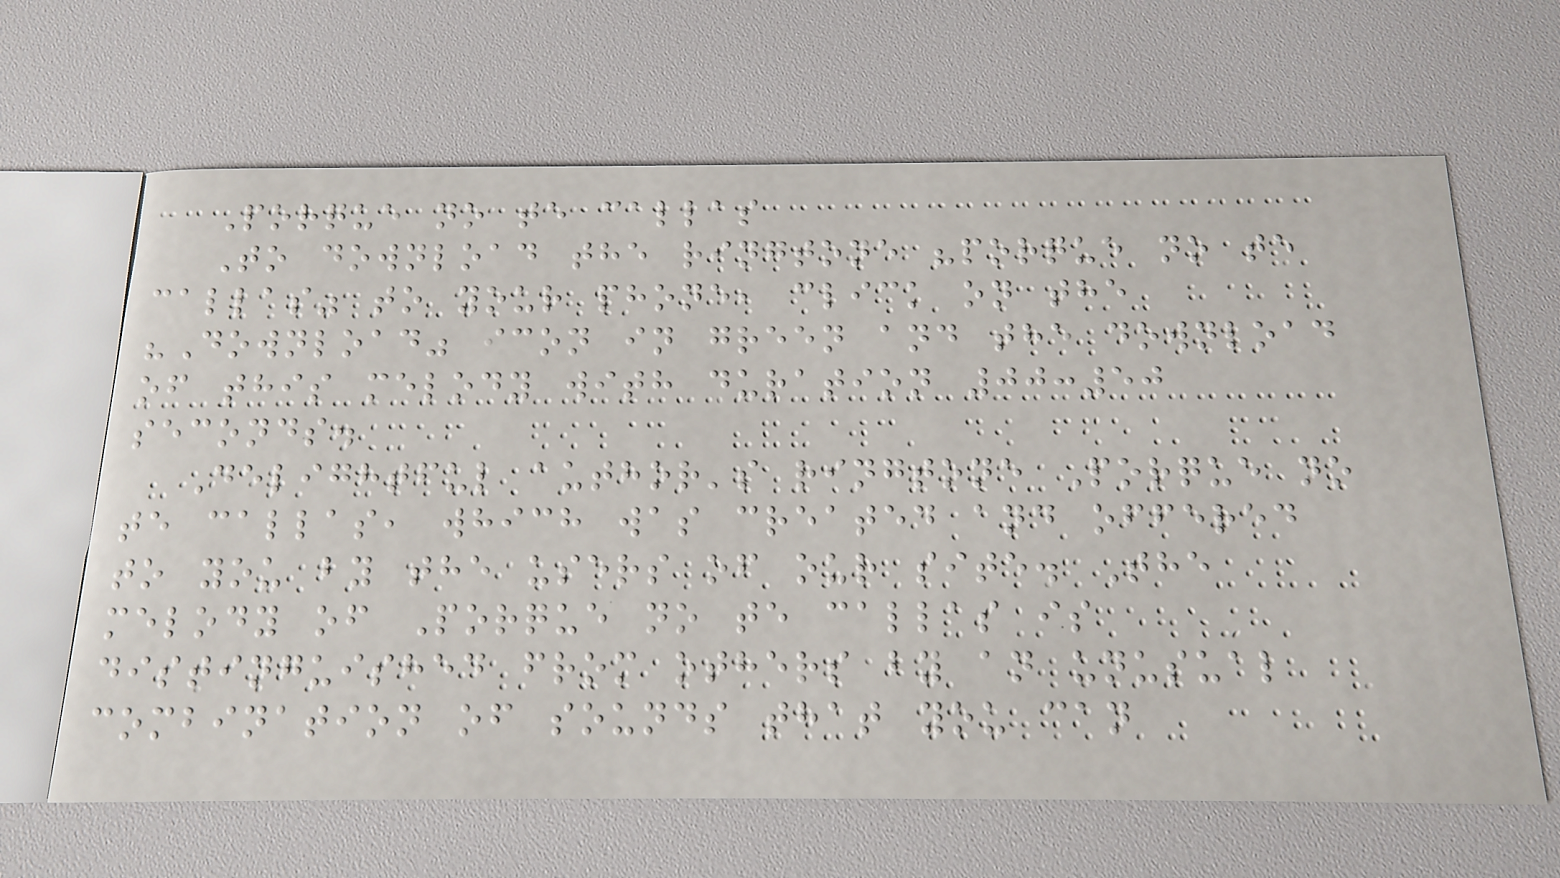Porque no te callas
To download the ringtone "porque no te
callas" to your phone, click on the
"Download" icon in green and the download
of this melody with duration 00:50
seconds.
Delightful author's ringtone Porque no
te callas, which was created and offered
to you by the users of our site. The
melody of Porque no te callas is
distinguished from others by an unusual
combination of sounds that you can
